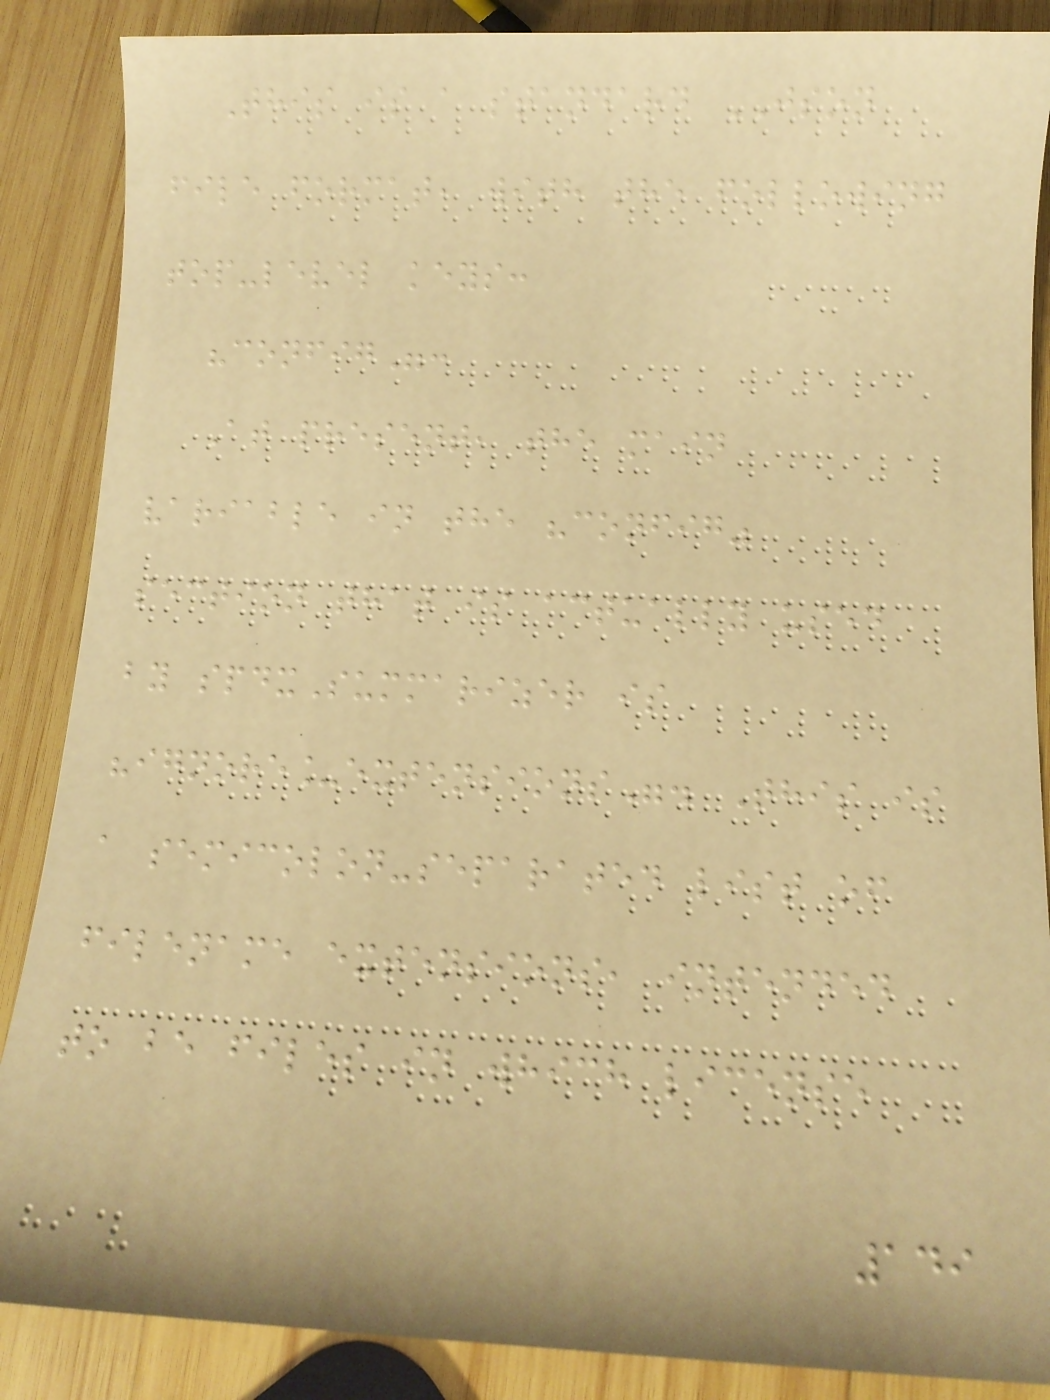This is a standard JSON
file format, with the following
top-level keys:
"config":
At present, the main
variable in the "config"
section that is actually used
by spdxSummarizer is
"ignore_extensions". This is
a semicolon-separated list of
filename extensions, intended
to be files in which license
149
